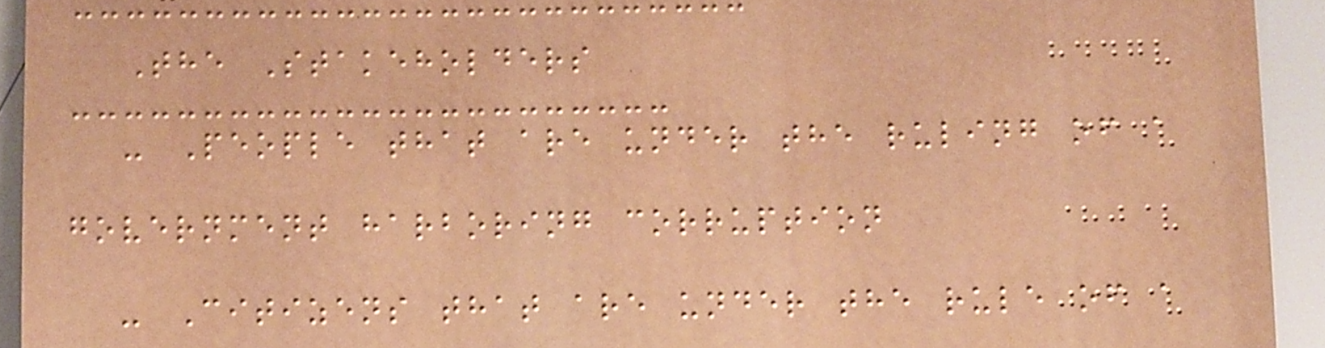The Stakeholders
- People that are under the ruling of a
government harboring corruption
- Citizens that are under the rule of a
